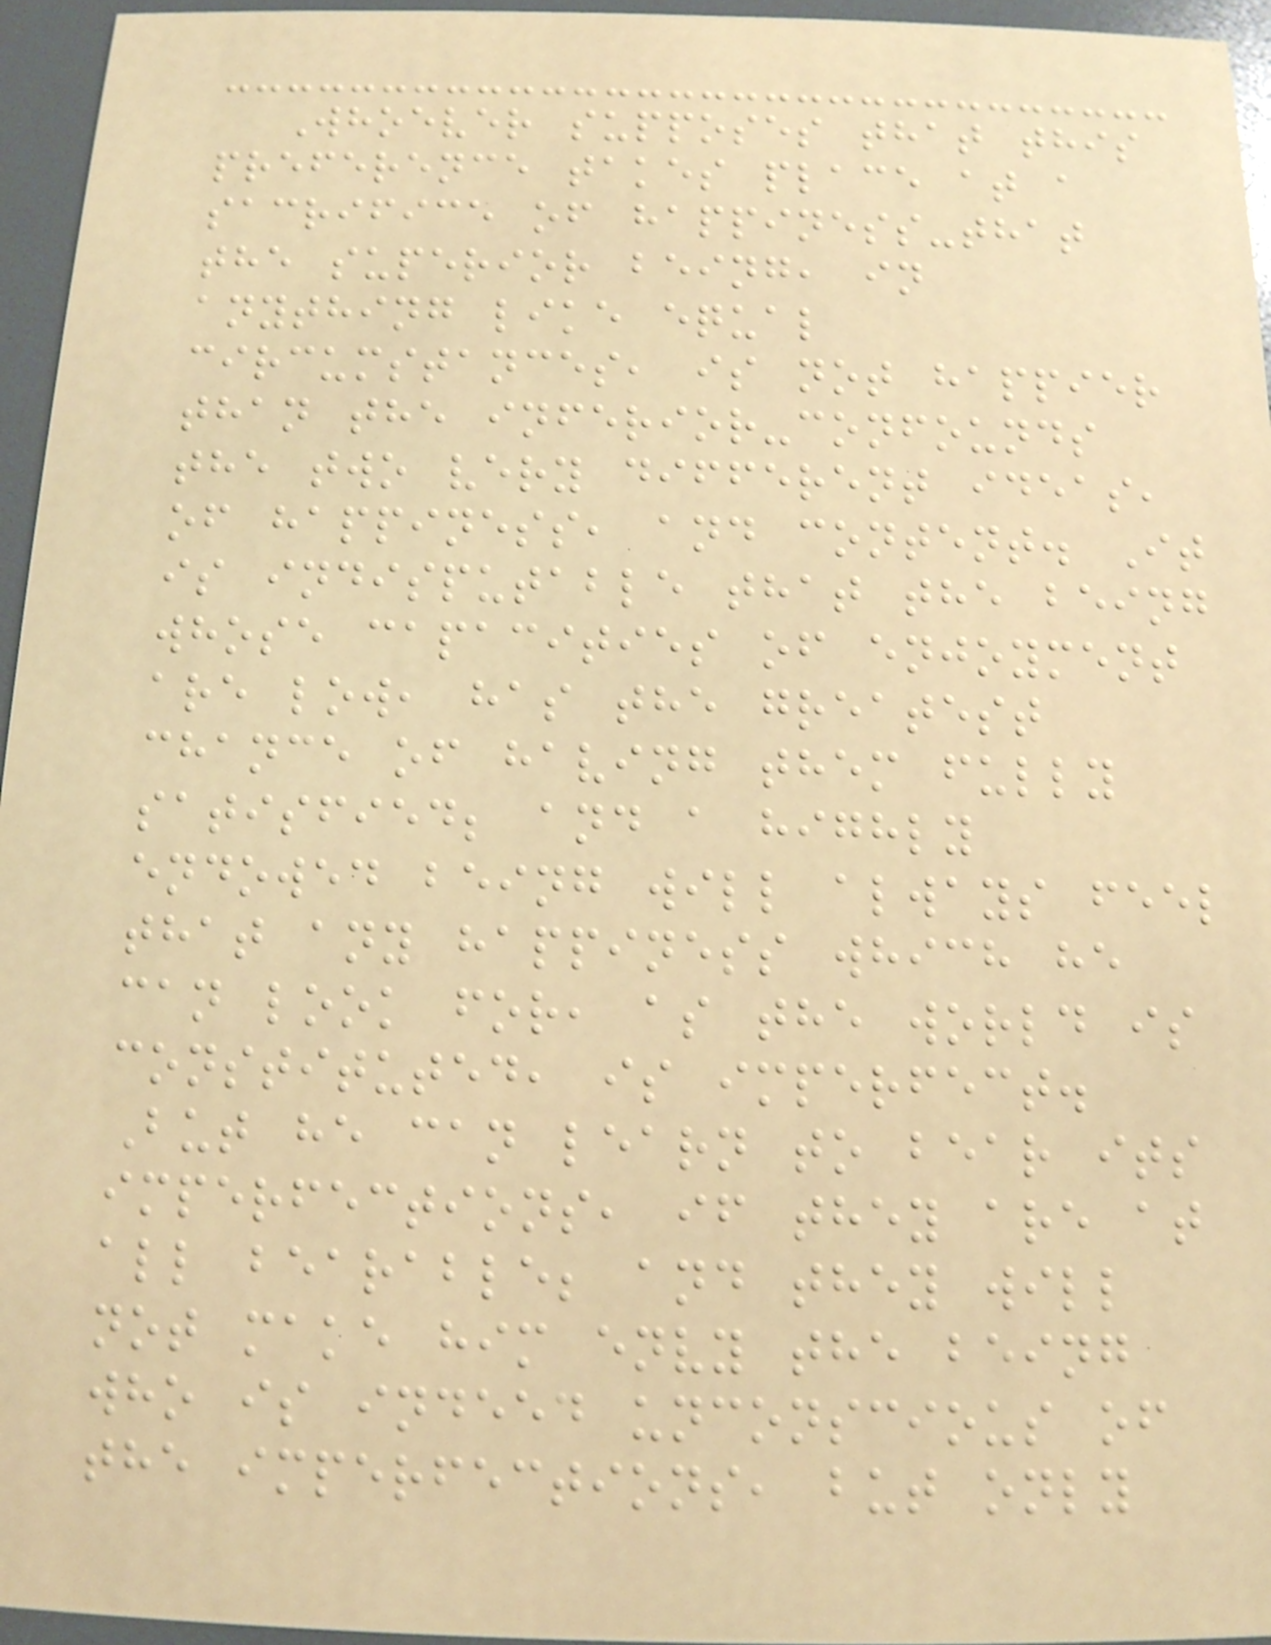Whoever supposes that this
preference takes place at a
sacrifice of happiness-that
the superior being, in
anything like equal
circumstances, is not happier
than the inferior-confounds
the two very different ideas,
of happiness, and content. It
is indisputable that the being
whose capacities of enjoyment
are low, has the greatest
chance of having them fully
satisfied; and a highly
endowed being will always feel
that any happiness which he
can look for, as the world is
constituted, is imperfect.
But he can learn to bear its
imperfections, if they are at
all bearable; and they will
not make him envy the being
who is indeed unconscious of
the imperfections, but only
